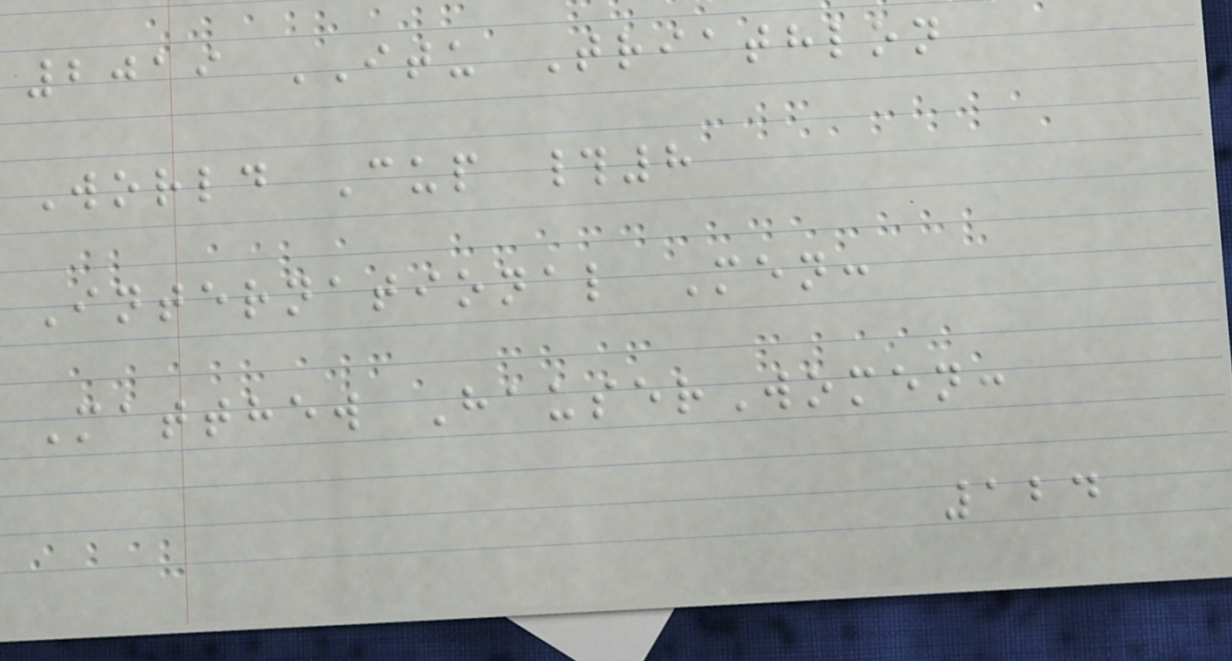2019 ITU Triathlon
World Cup #8
International Men:
Matthew HauserWomen:
124
